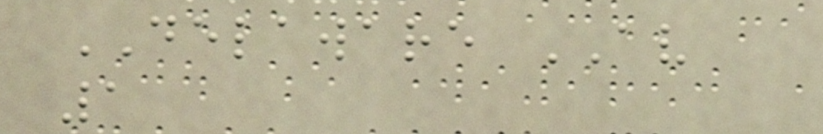DELAWARE AV
1
